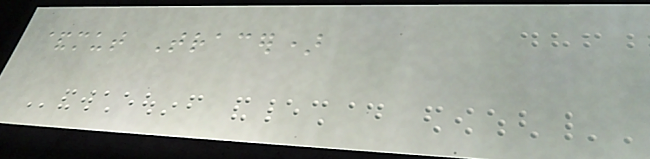&mut Tracer)
